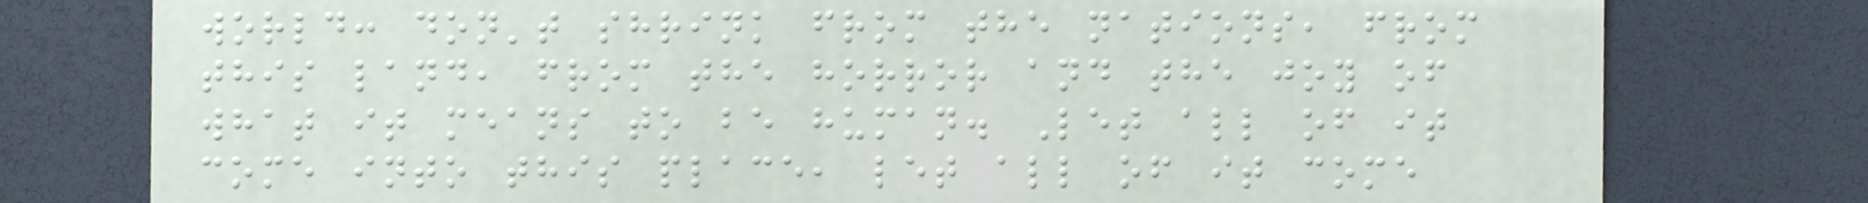world: don't shrink from the nations, from
this land, from the horror and the joy of
what it means to be human. Let all of it
come into this place, let all of it come
